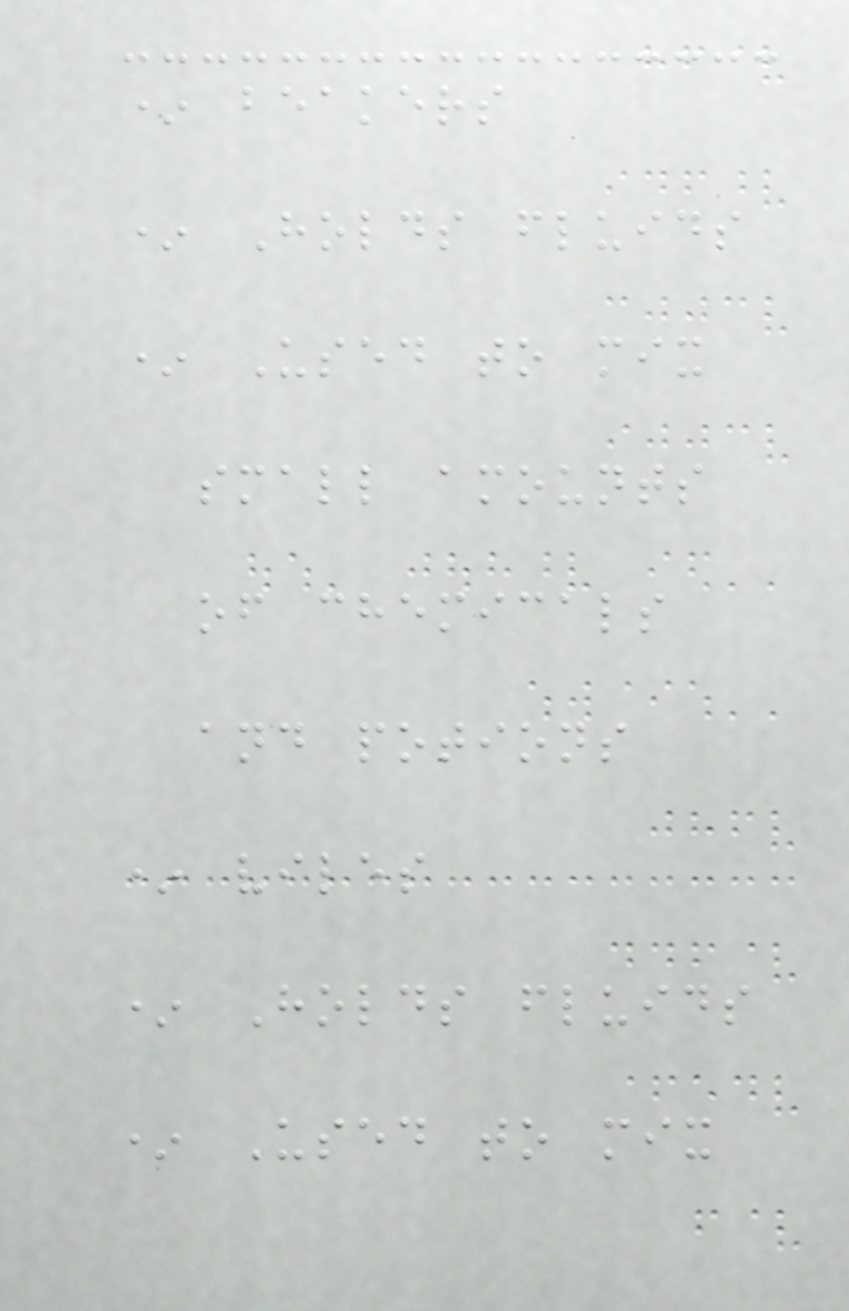* beakers
* Holds fluids
* Used to mix
small amounts
of chemicals
and potions
* viles
* Holds fluids
* Used to mix
